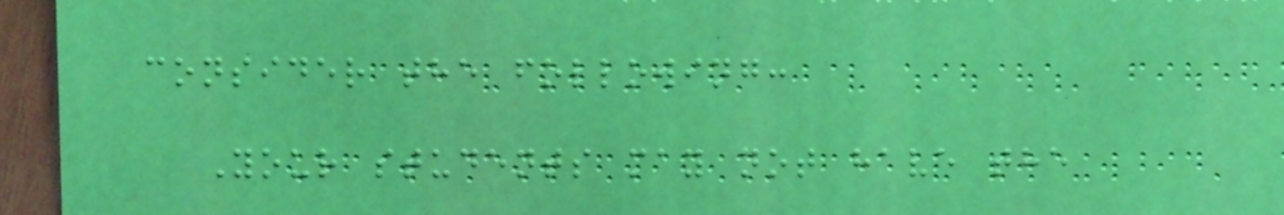consider the following:
Your students may not have the
